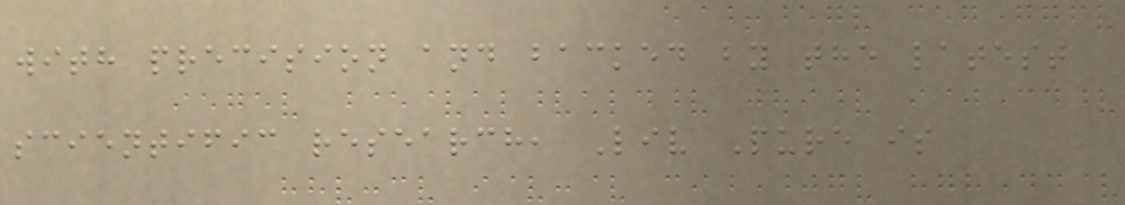with precision and backed by the latest
scientific research, Liv Pure is
